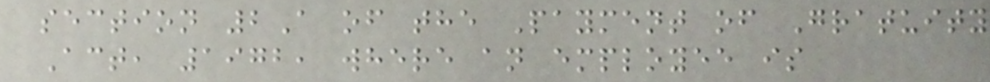section 2A of the Payment of Gratuity
Act, 1972, where an employee is
